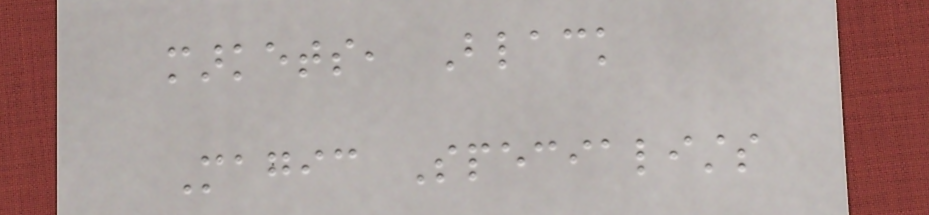markets, Black
Magic Specialists
